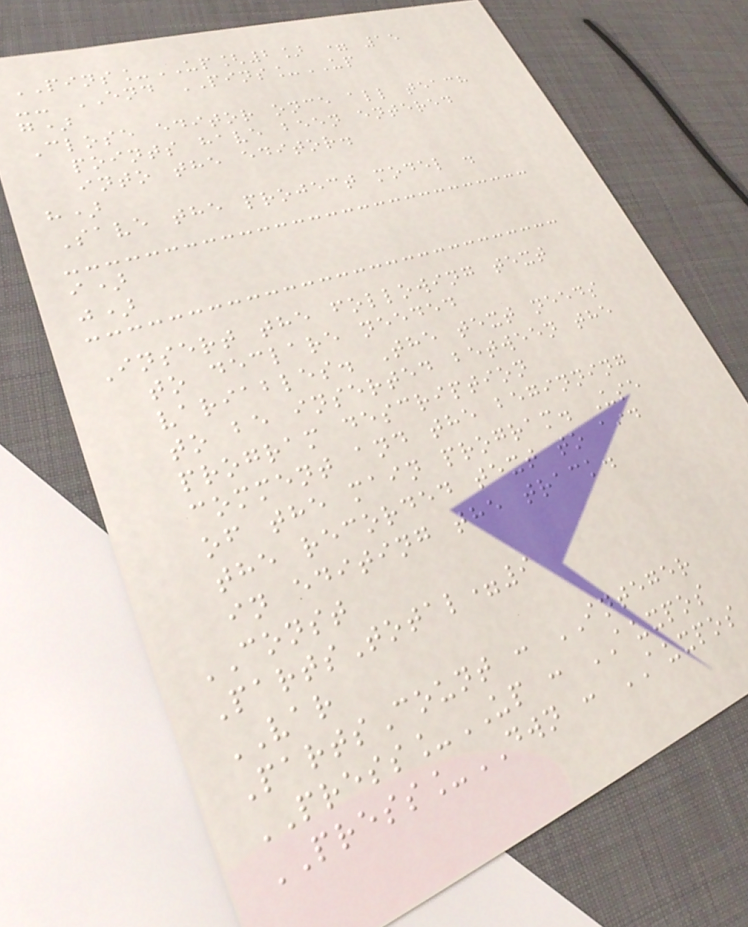PINS_UP[2] = 15
-- END PINS_UP
g)
Close editor once all teach
points have been entered
into the editor.
h)
Save the project model .
i)
j)
Insert the following text
to declare needed
variables. The text needs
to be inserted between the
program description
comment and the beginning
of the main program. Use
the recorded text to aid
in editing the track.
CONST
PartsTotal=9
VAR
PartsCount : INTEGER
PRESS_UP : AUXPOS
PRESS_DWN : AUXPOS
